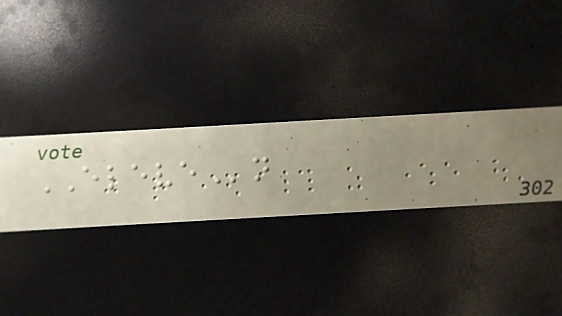ELEVEn
